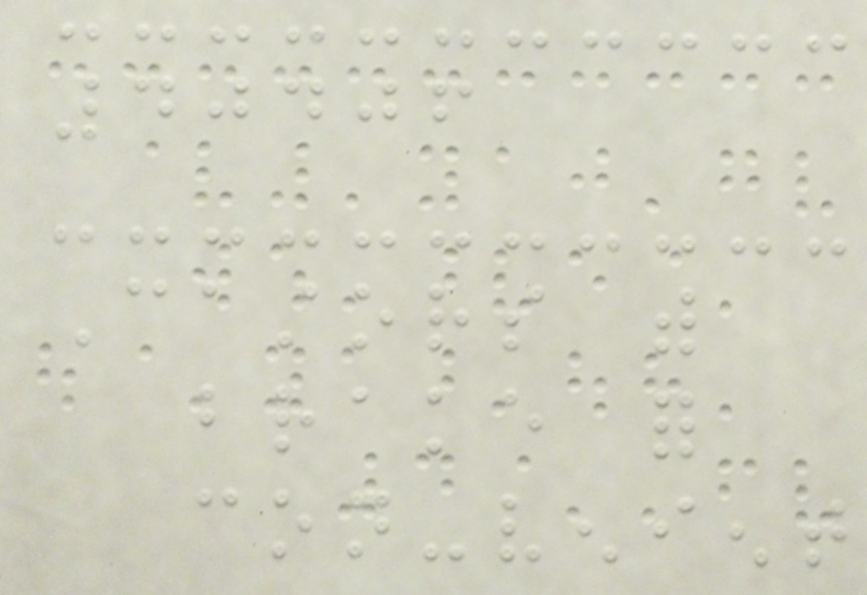40406
Castors with
brake for
con-venient
